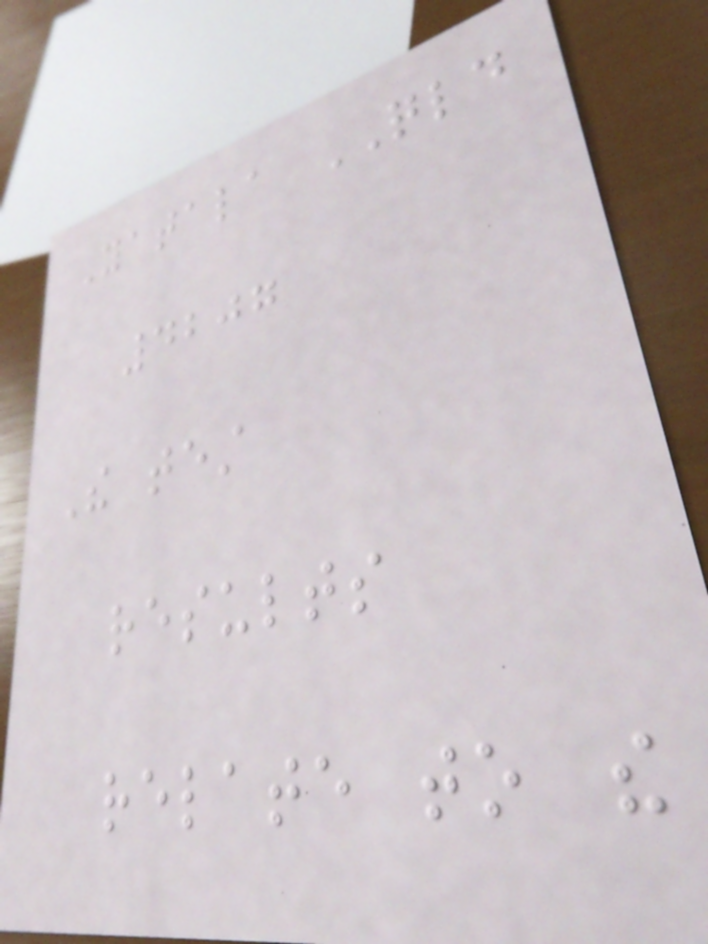Yatala QLD
4207
The test
results
relate to the
